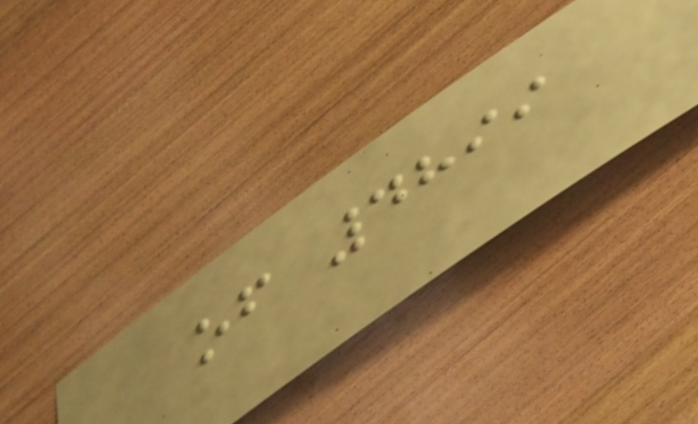of 4899
